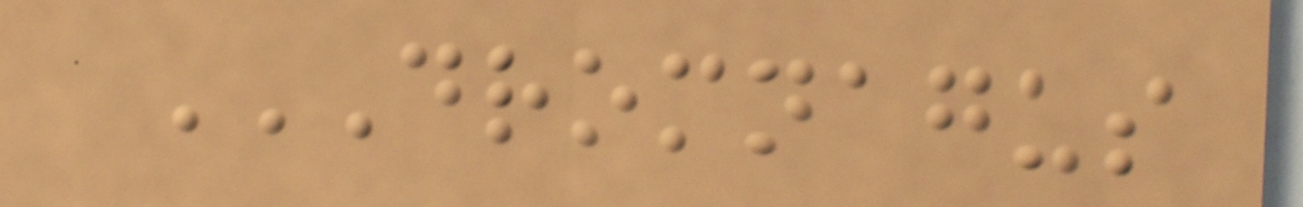DROMNAGUS
